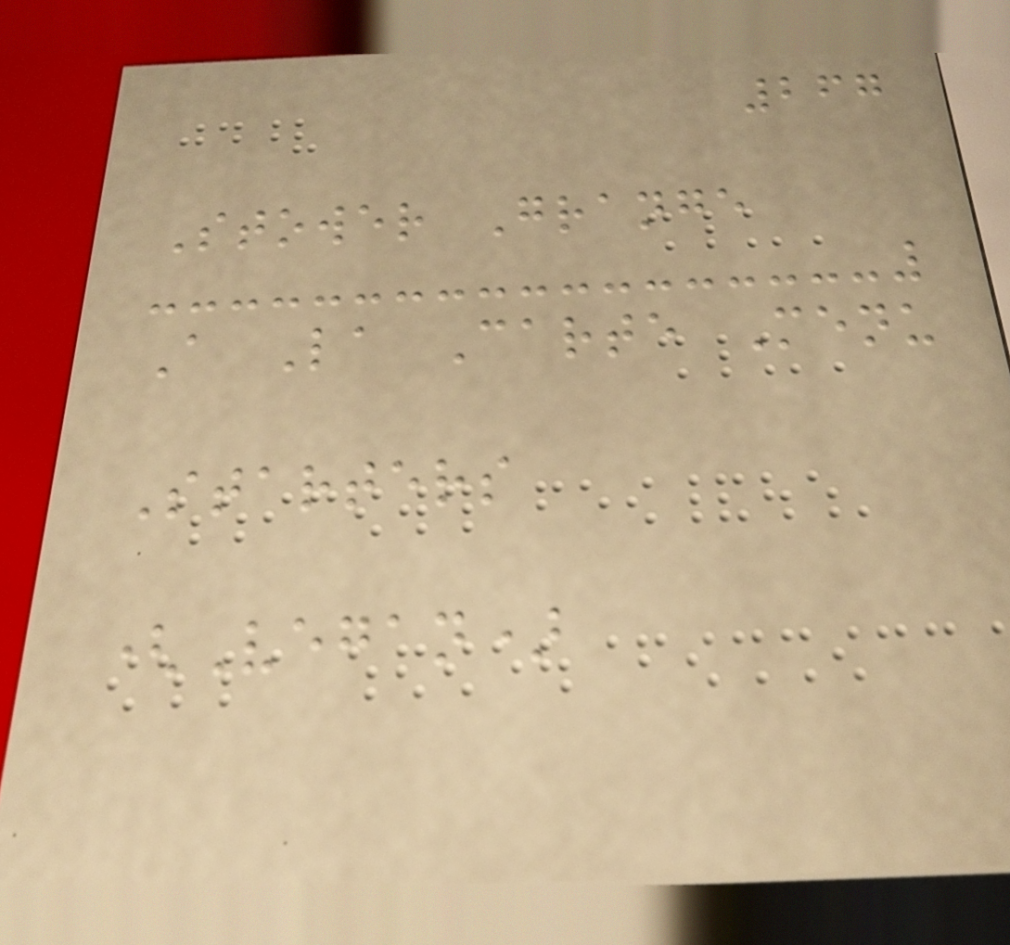267
Stower Grange
A La Carte Menu
Starters
(Vegan)
